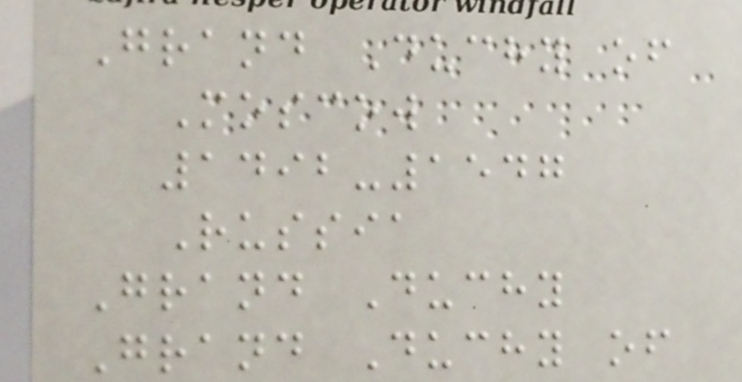Grand Duchy of
Moscow
1492-1547
Russia
Grand Duchy
Grand Duchy of
